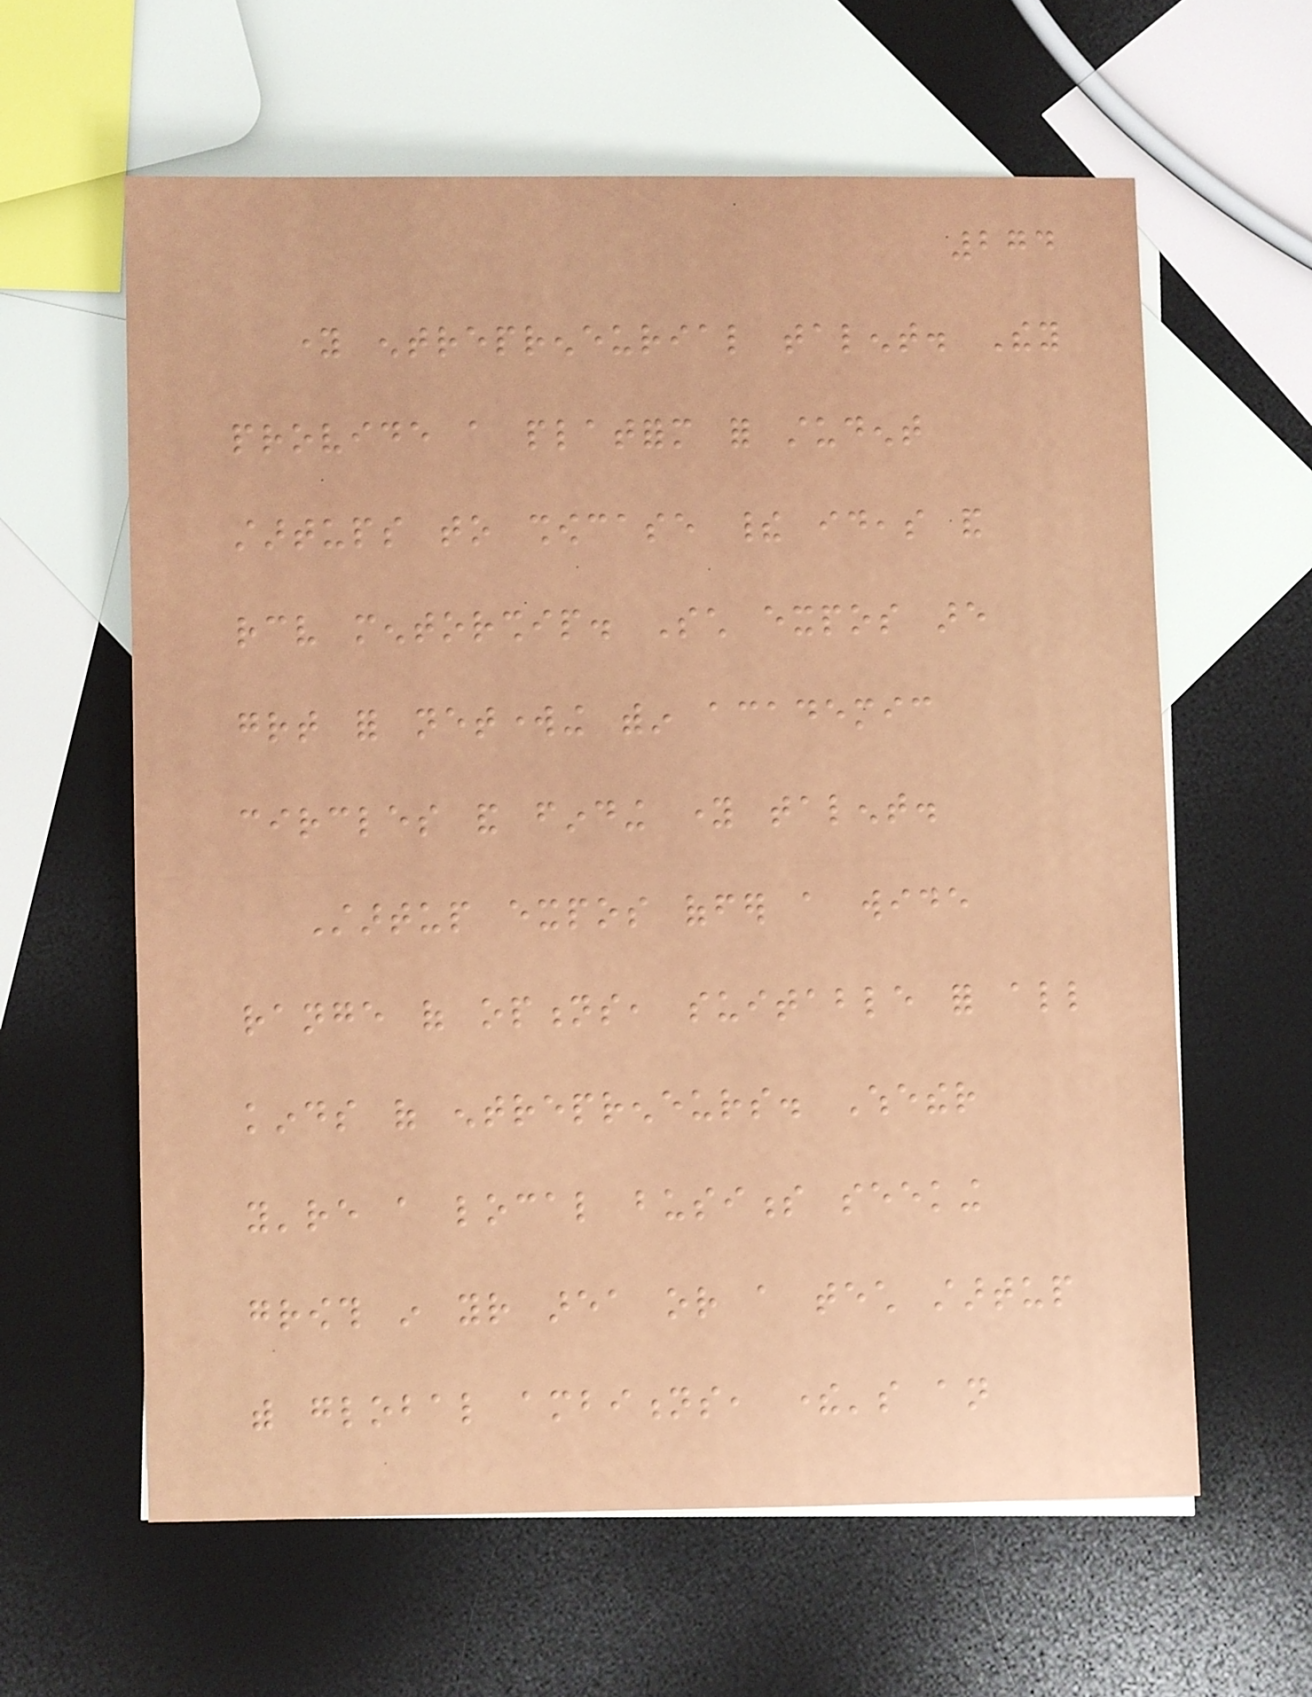274
young entrepreneurial talent. They
provide a platform for student
startups to showcase their ideas and
receive mentorship. Such expos are
great for networking within academic
circles and finding young talent.
Startup expos offer a wide
range of options, suitable for all
kinds of entrepreneurs. Whether
you're a local business seeking
growth in your area or a tech startup
with global ambitions, there's an
